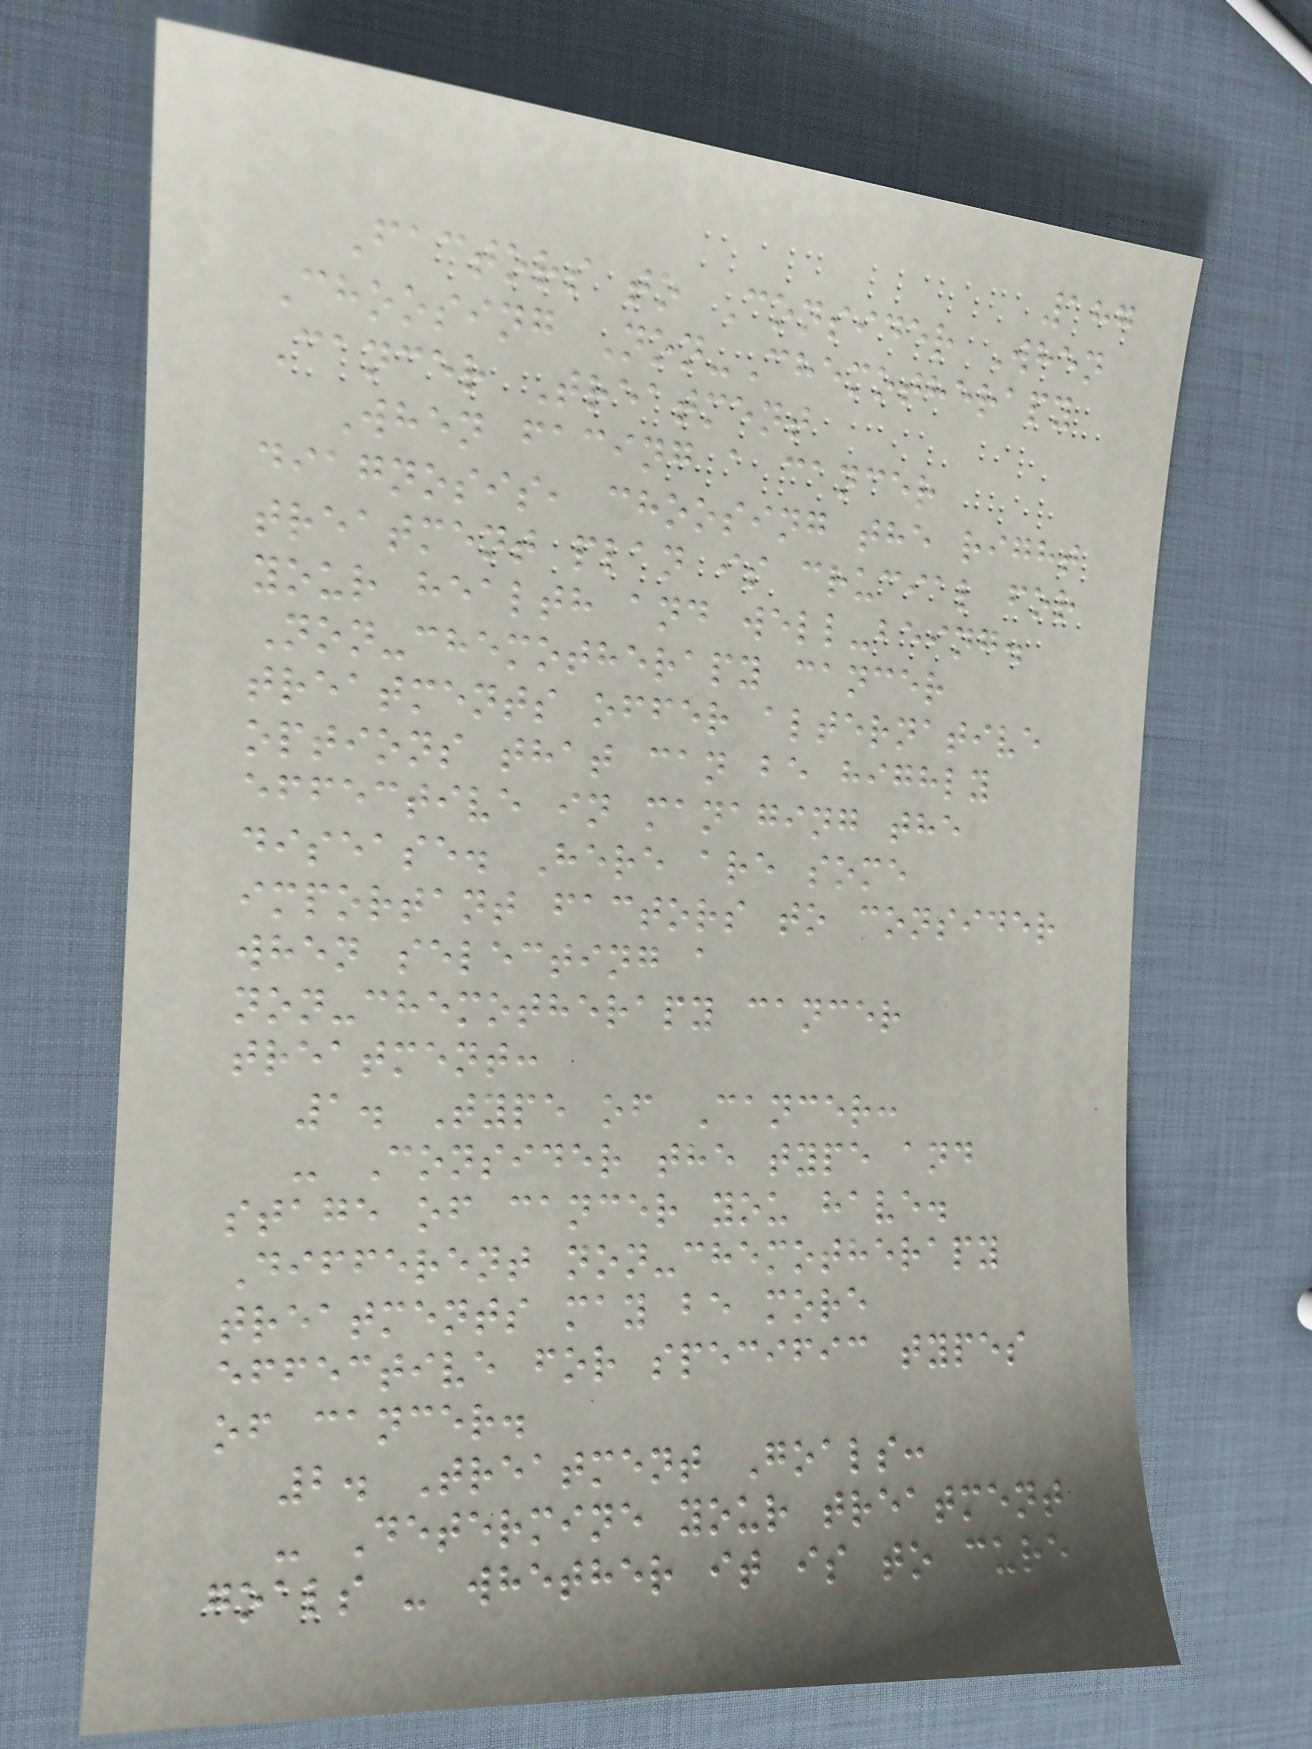187
Factors to Consider When
Choosing Non-Chemotherapy
Cancer Treatment
When facing a cancer
diagnosis, choosing the right
treatment plan is crucial for
your health and well-being.
Non-chemotherapy cancer
treatments offer alternative
options that can be highly
effective in managing the
disease. Here are some
important factors to consider
when selecting a
non-chemotherapy cancer
treatment:
1. Type of Cancer:
- Consider the type and
stage of cancer you have.
Different non-chemotherapy
treatments may be more
effective for specific types
of cancer.
2. Treatment Goals:
- Determine your treatment
goals - whether it is to cure
